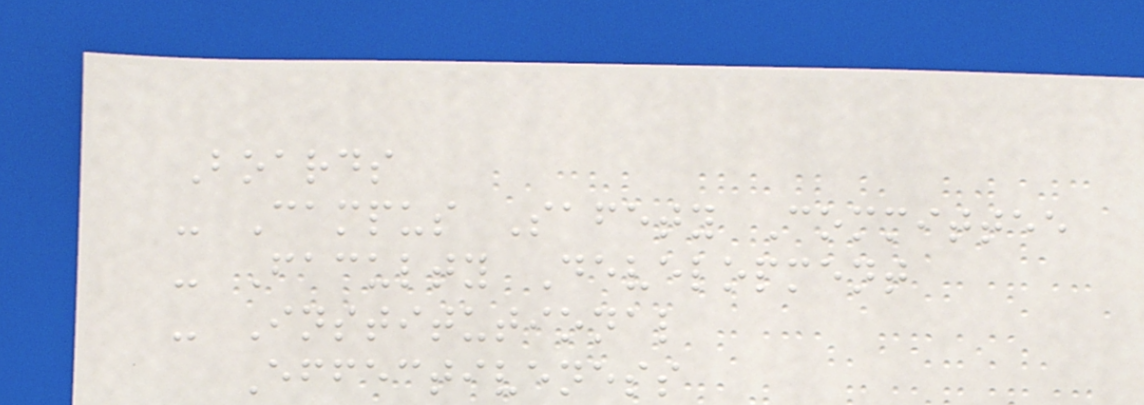Boards
- Campus Safety Committee
- Faculty Development
- Institutional
Effectiveness
